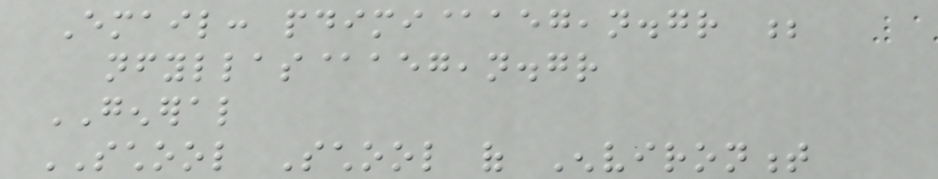Email: pdimi@aegean.gr ;
nfyllas@aegean.gr
GENERAL
SCHOOL School of Environment
